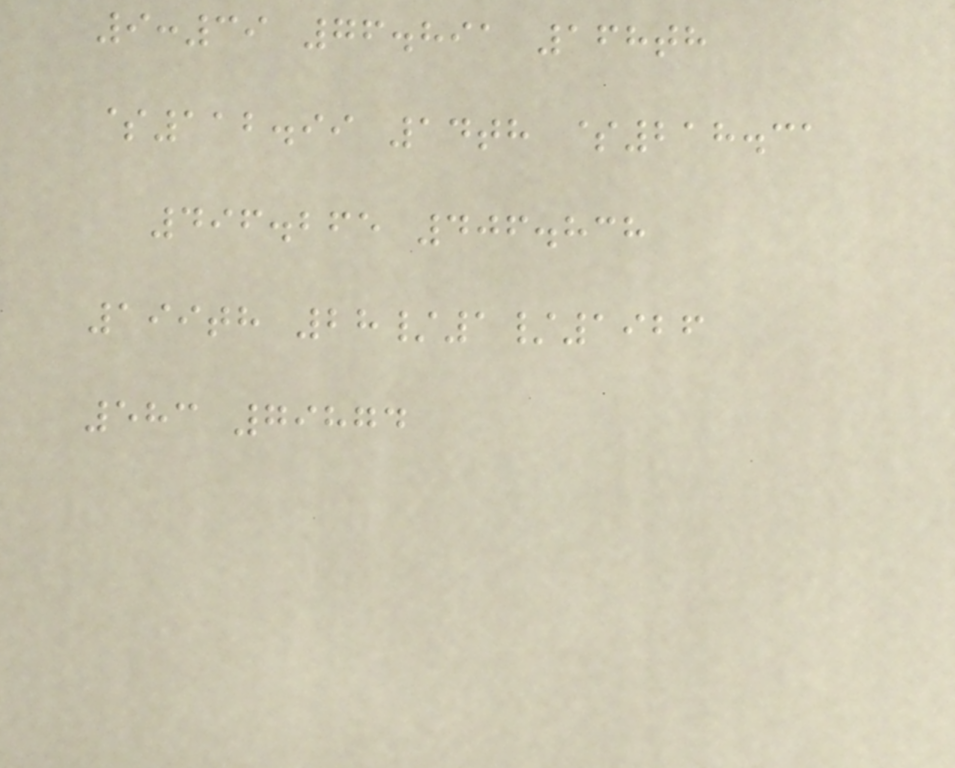9:39 76.891 168th
$112.99 14th $218.31
496.265 406.838
199th 28/1/1926
583 79874
